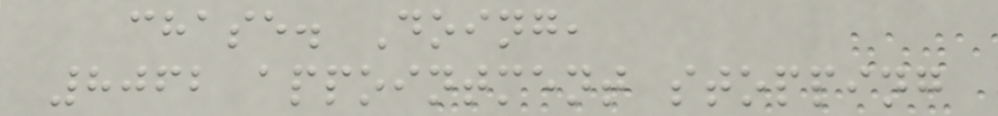chase. Doing,
8062 appointment stopping
